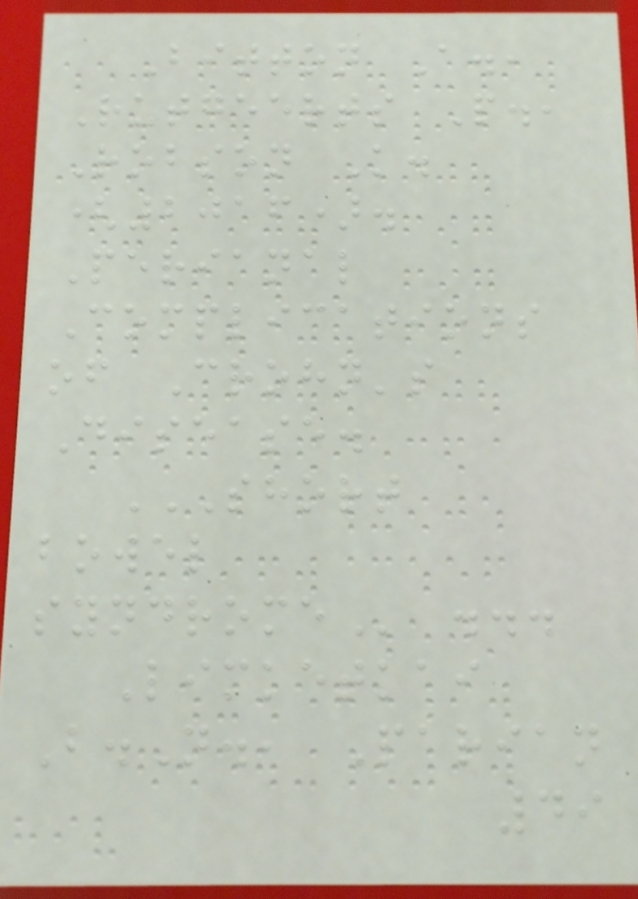Bitton A.,
Rutgeerts P.,
Robson K.
(2016).
Perianal
Complications
of Crohn's
Disease.
SHORT
BOWEL
SYNDROME ...
Limketkai
B.N., Parian
49
